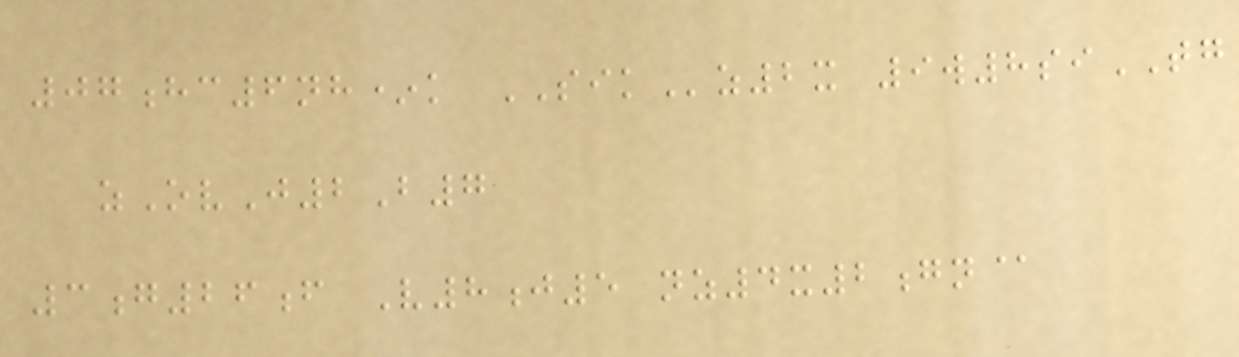07hc6nh*k SIKz2x 9w8siTG
zOvJ2B7
3g26f V8j5 nz4x2gn@
